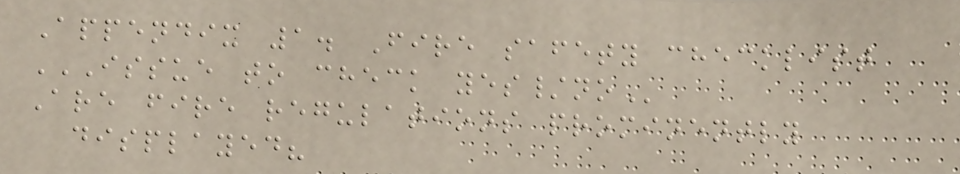Appendix 1. Fire safety checklist
ISSUE TO CHECK YES/NO
Are fire regulations prominently
displayed?
